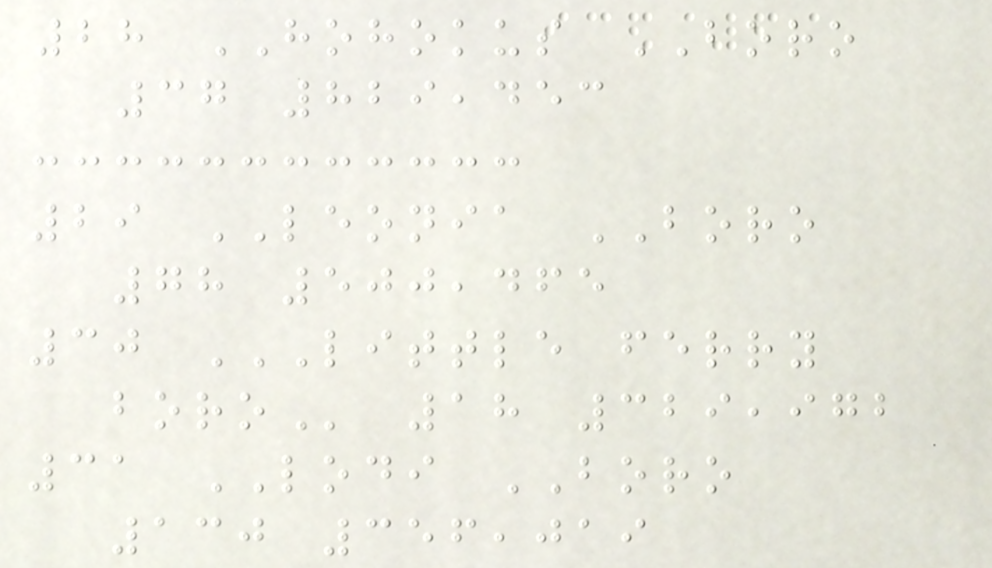28 HOHOKUS BORO
37 829,453
29 LEONIA BORO
78 500,465
30 LITTLE FERRY
BORO 18 329,972
31 LODI BORO
130 356,019
